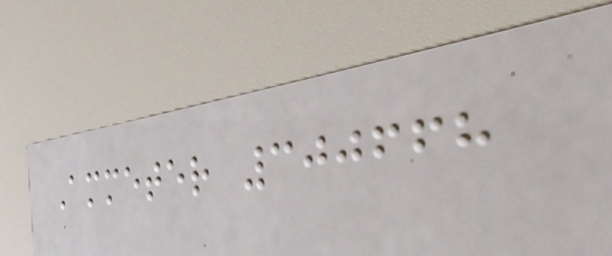Ammeter 300668
